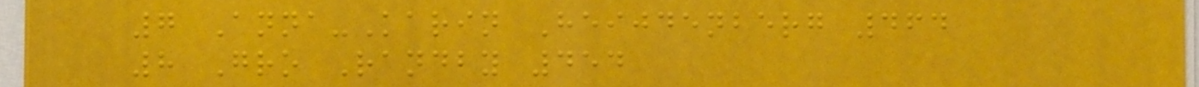7 Anna-Karin Heijdenberg 464
8 Gro Randby 454
